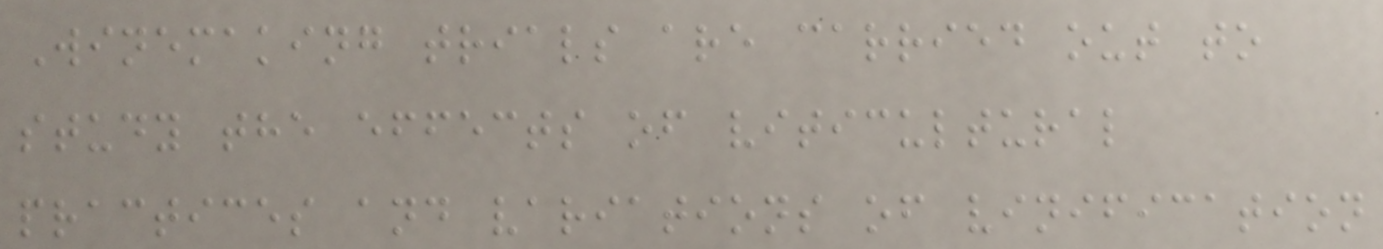Winemaking trials are carried out to
study the effects of viticultural
practices and variations of vinification
